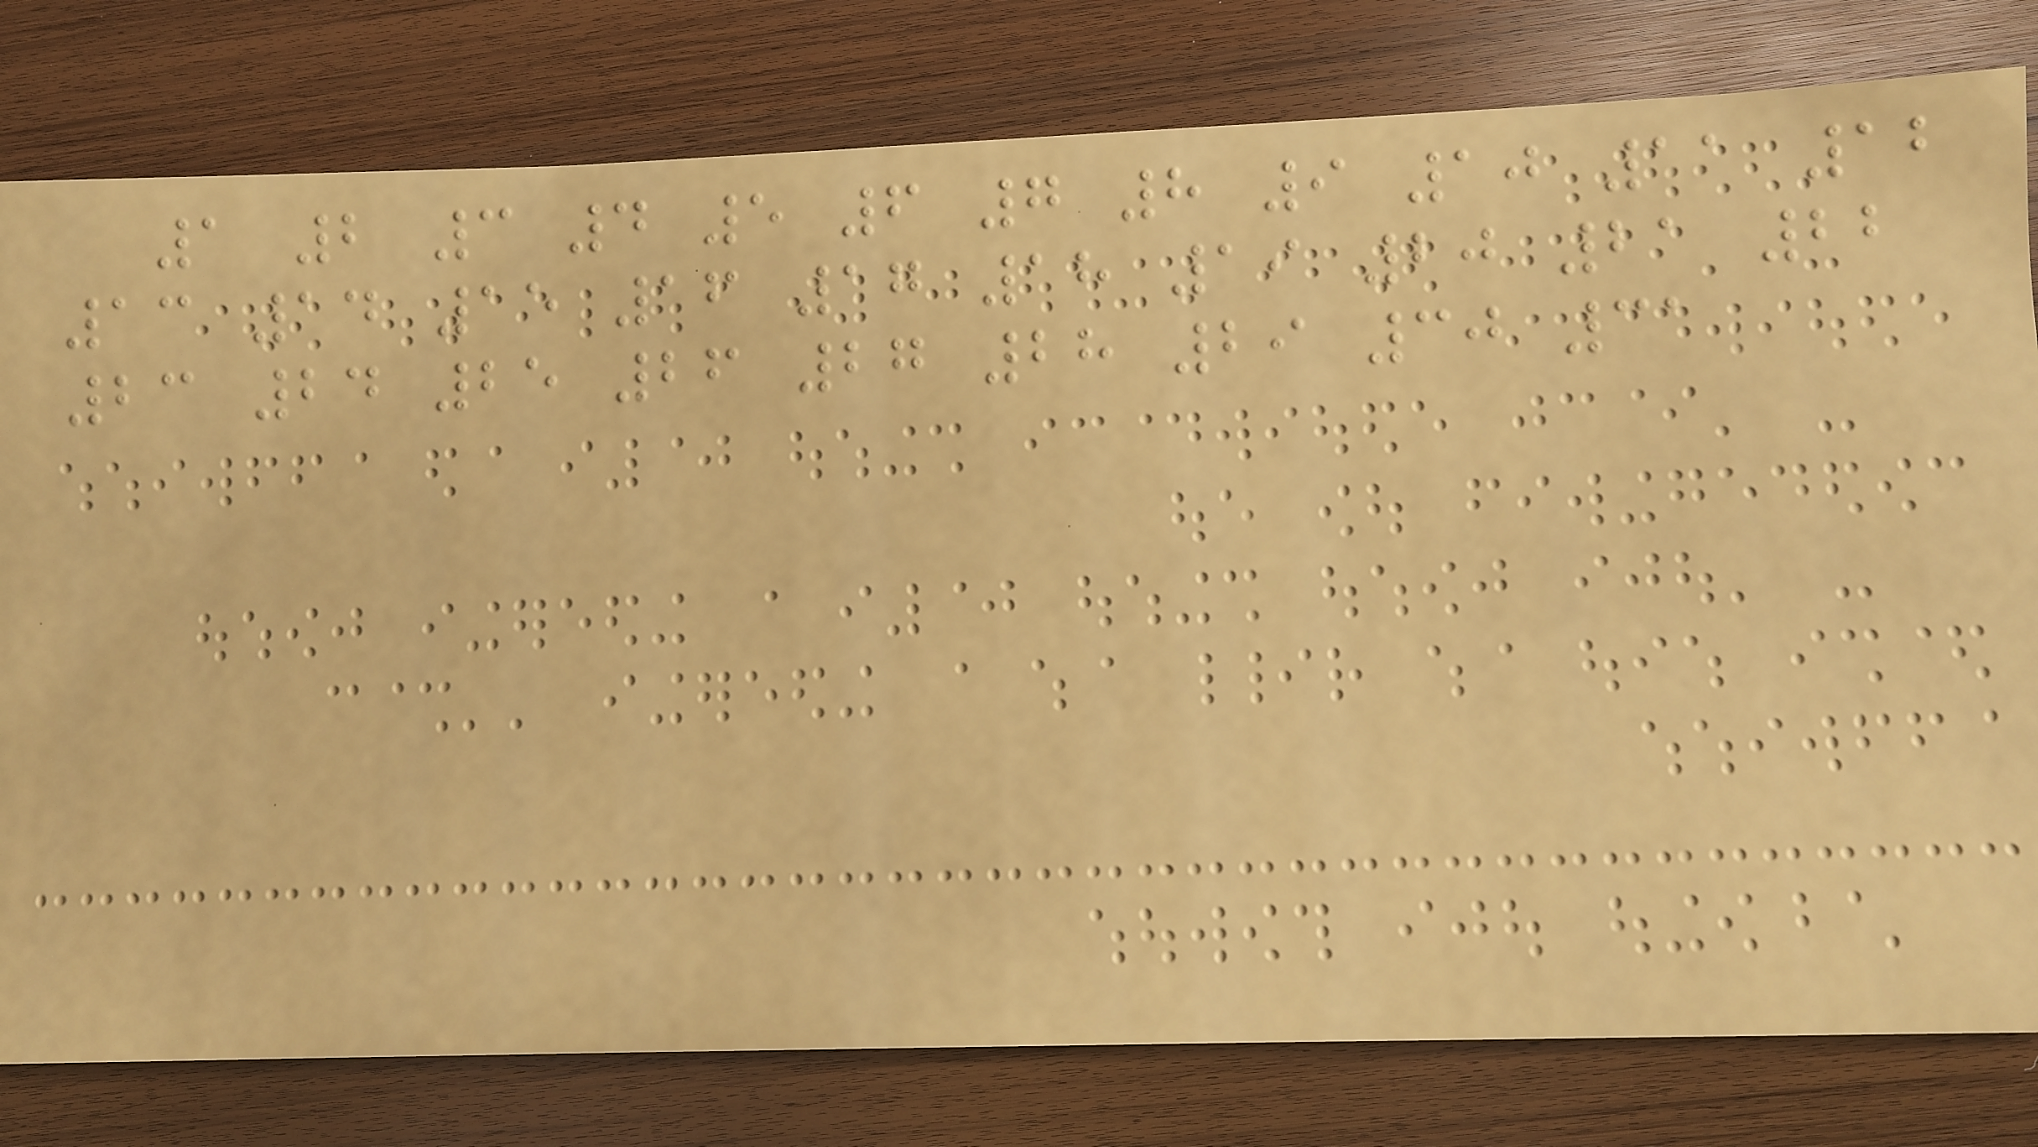1 2 3 4 5 6 7 8 9 10 11 12
13 14 15 16 17 18 19 20 21 22
23 24 25 26 27 28 29 30 31
